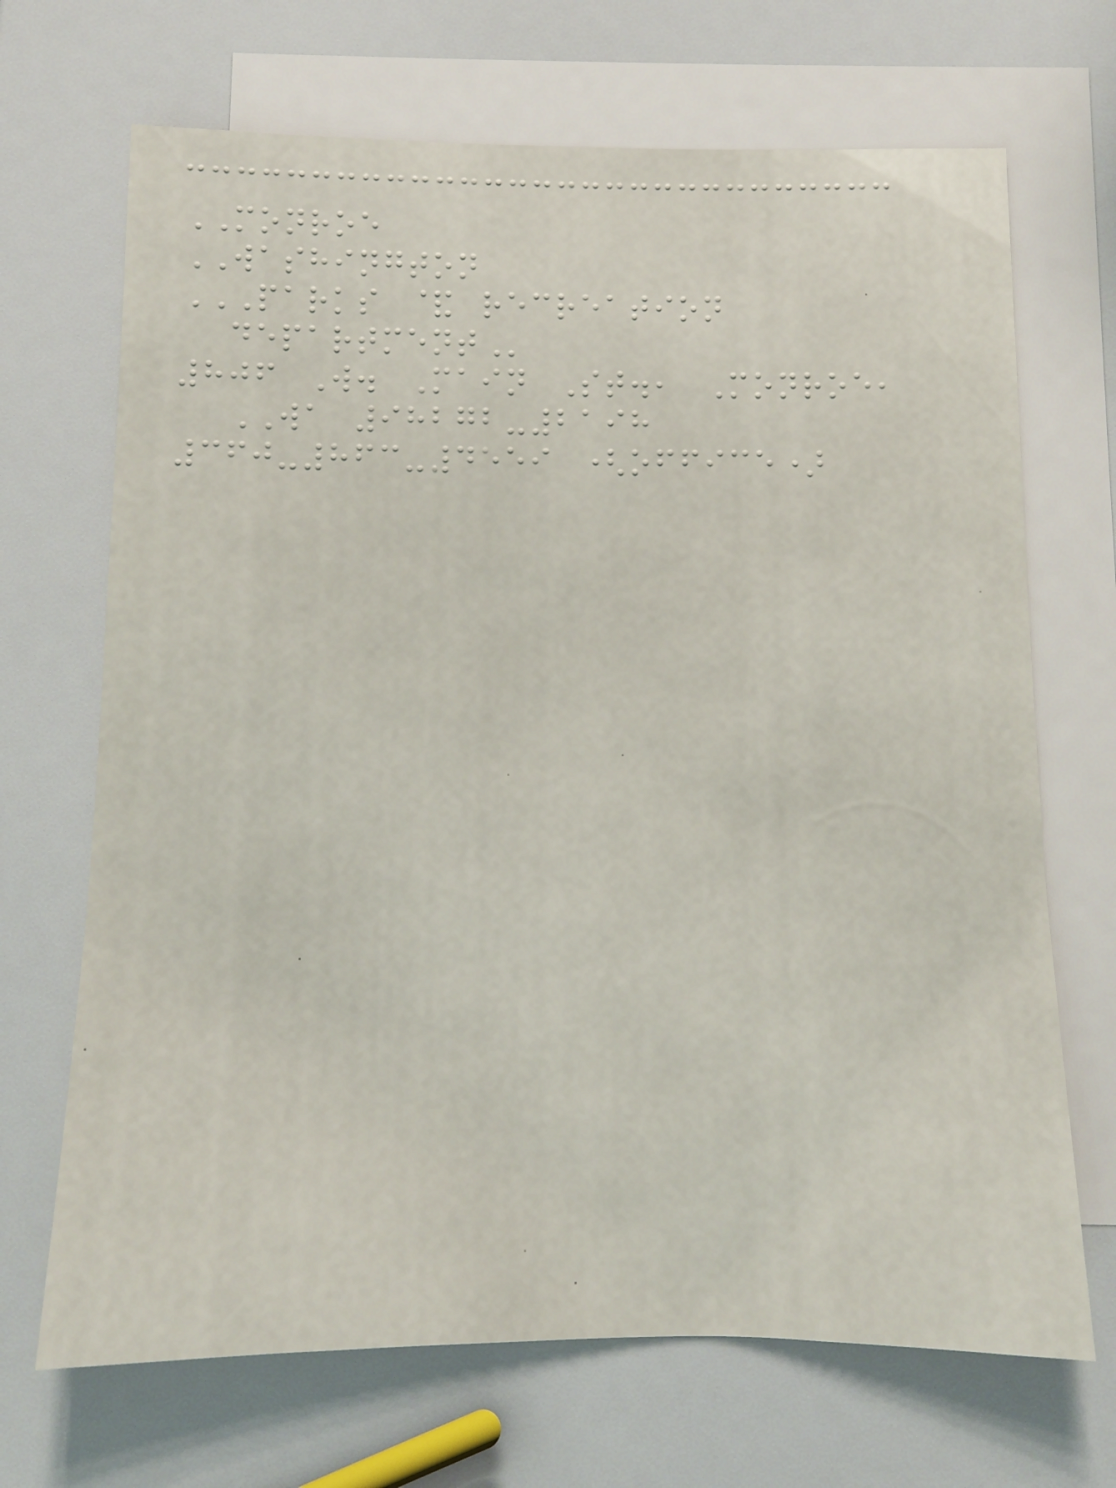MONROE
WASHINGTON
PARKS & RECREATION
DEPARTMENT
806 W. Main St., Monroe,
WA 98272-2198
360-863-4559 (office)
